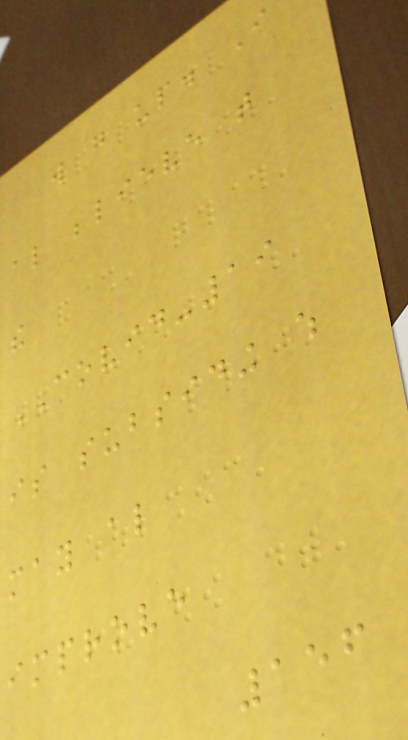will go up. I
also believe that
the
COVID-19
is subsiding which
may also
improve
156
